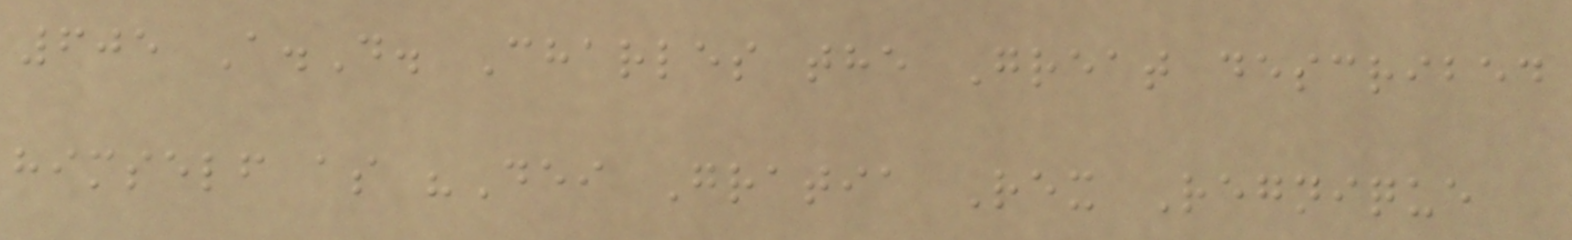605 A.D. Charles the Great described
himself as "Dei Gratia Rex Regnique
